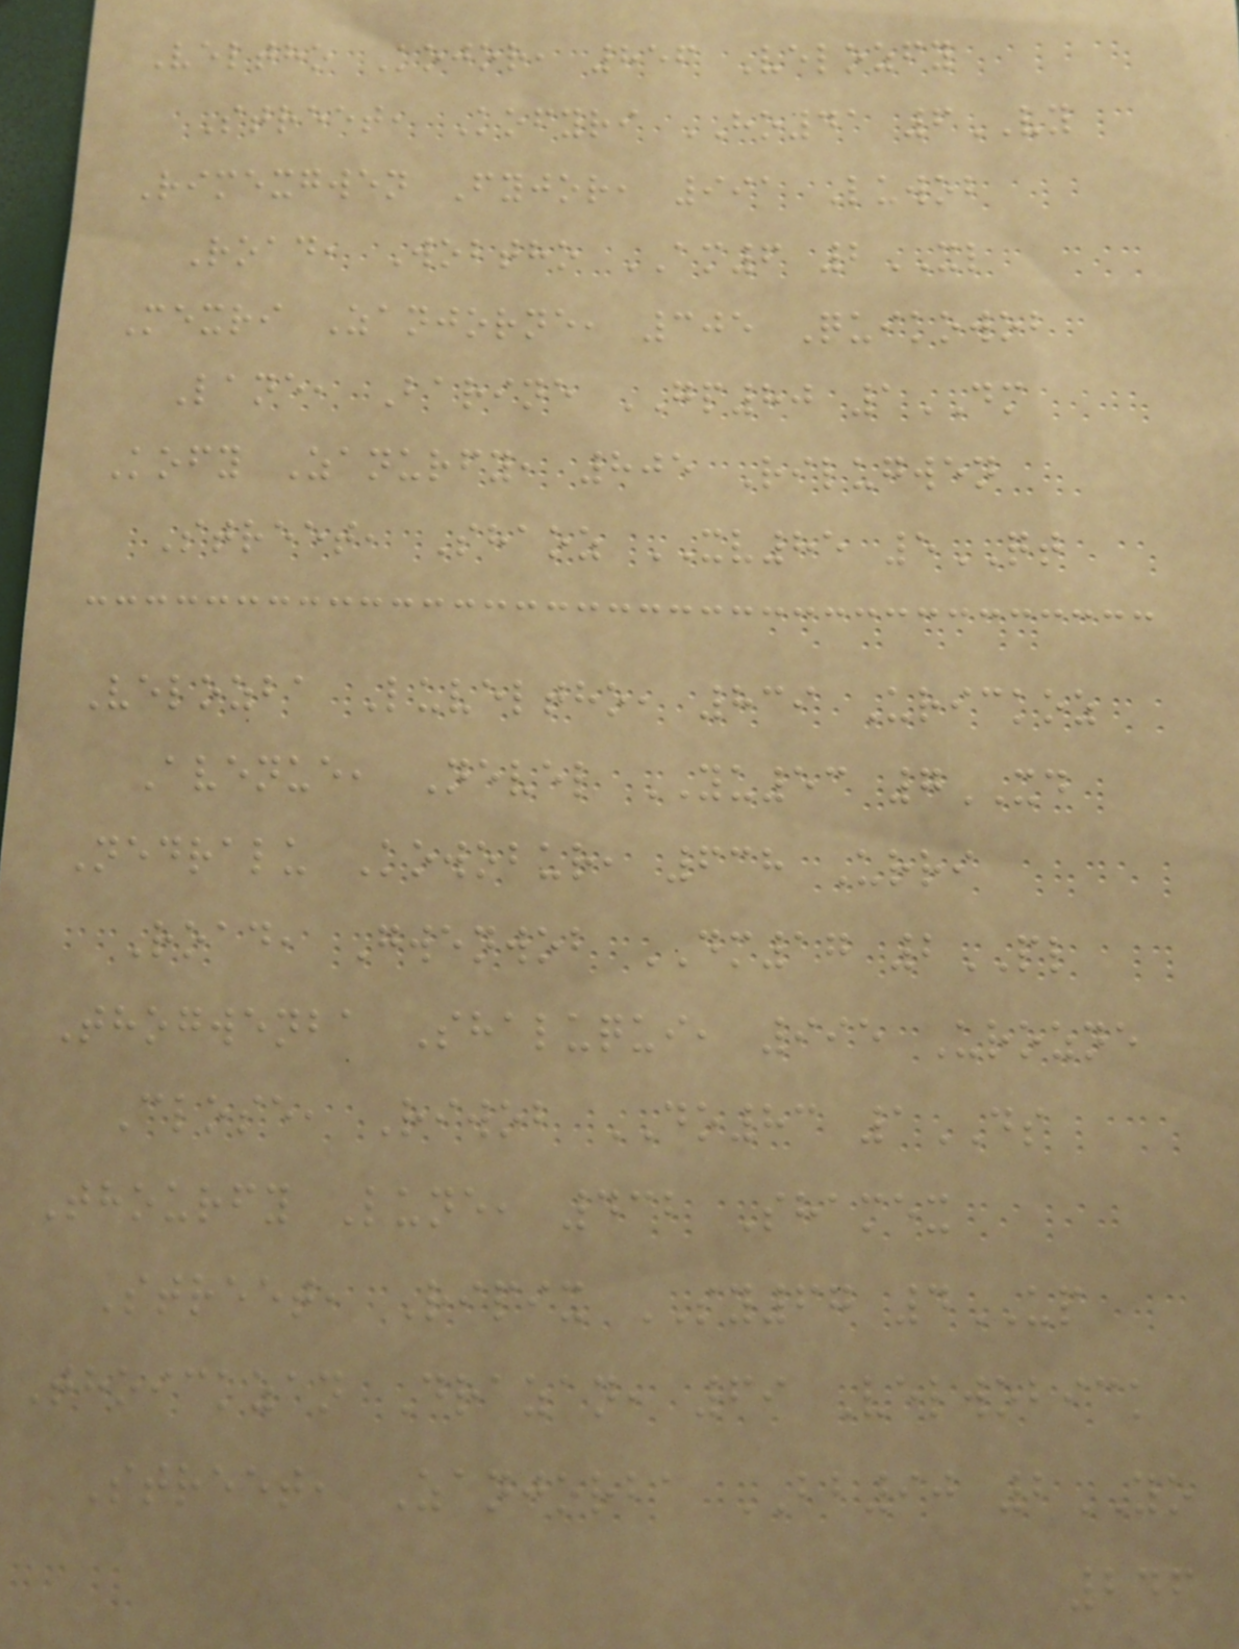Veltho Kojor, 856 Velozfy
Street, Kofyri HO41 6VY
Rimexgwen Fyjor, 991 Luwob
Road, Wobtho AM6 2XL
Mexri Zanjorne, 305 Quikowob
Lane, Barine GP80 1DM
Kofy Zanurfy, 805 Rilugwen
Street, Shaoz XV85 5QT
Velozba Luveltho, 839 Urickoz
Avenue, Nevel YU53 7XD
Nedralu Kowobur, 638 Urri
Road, Gwenwob DM17 2PL
Thogwenba Shaluqui, 995 Urozne
Close, Riwob DO83 1DS
Thourfy Lune, 432 Shamex
Street, Ripix SY67 4UP
Thoickzan Drazan, 69 Velwobick
Street, Zanjorba BB90 2YO
246
